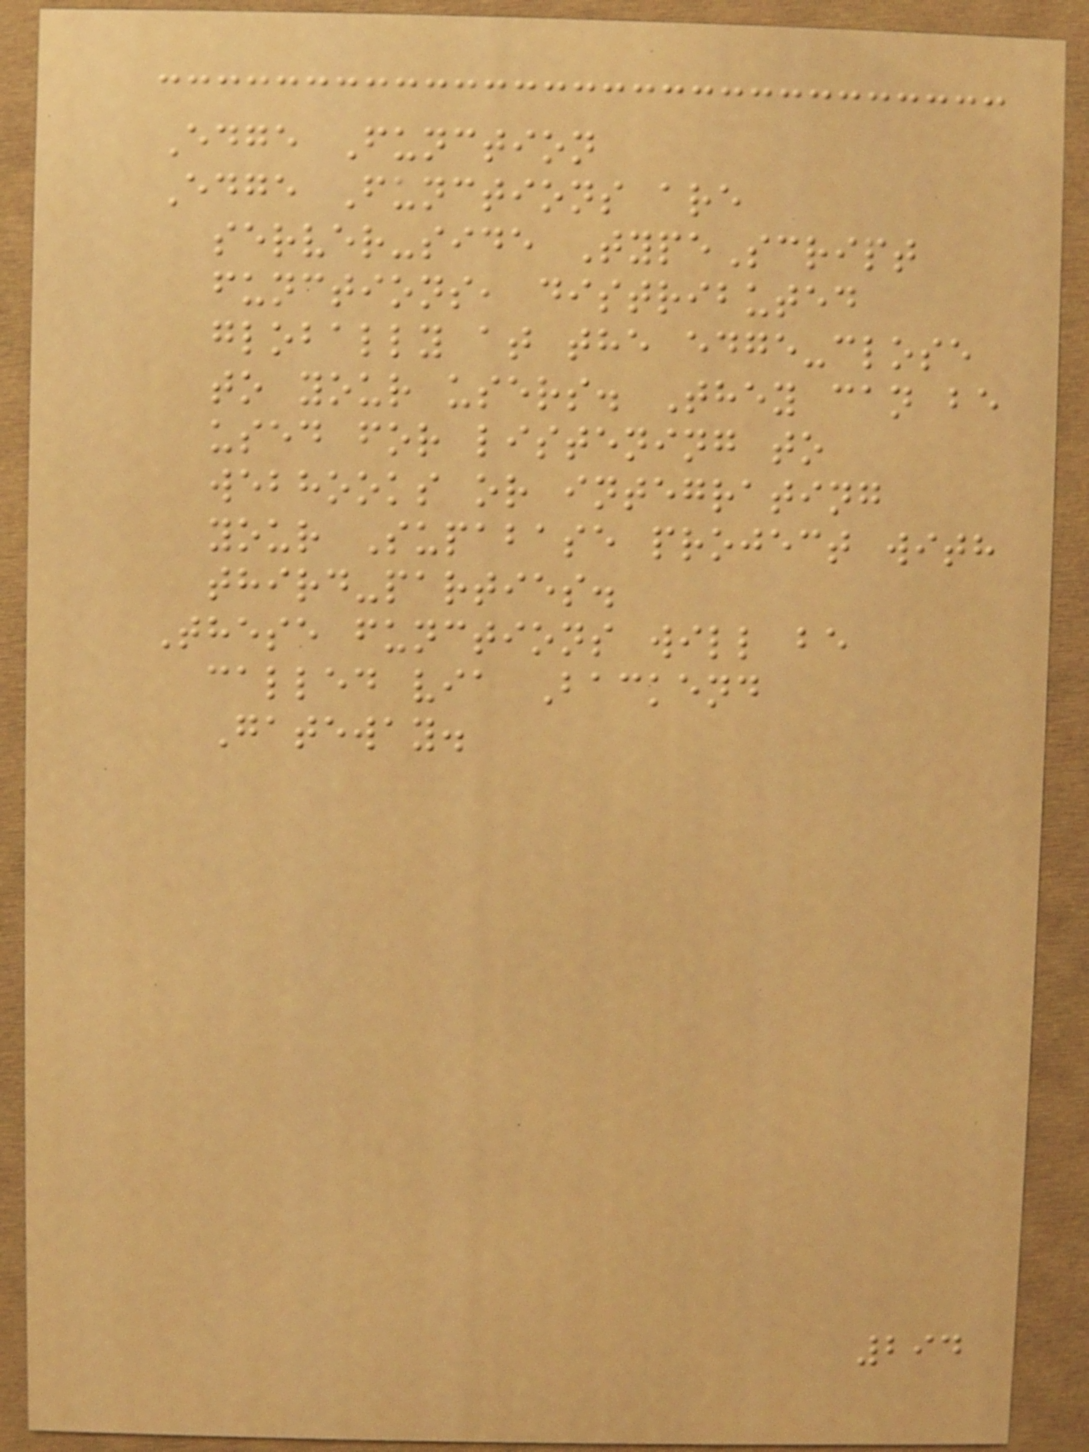Edge Function
Edge Functions are
server-side TypeScript
functions, distributed
globally at the edge-close
to your users. They can be
used for listening to
webhooks or integrating
your Supabase project with
third-parties.
These functions will be
called via Backend
Gateway.
294
